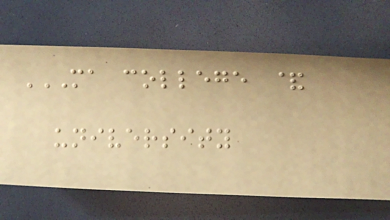MA COLLEGE &
UNIVERSITY
